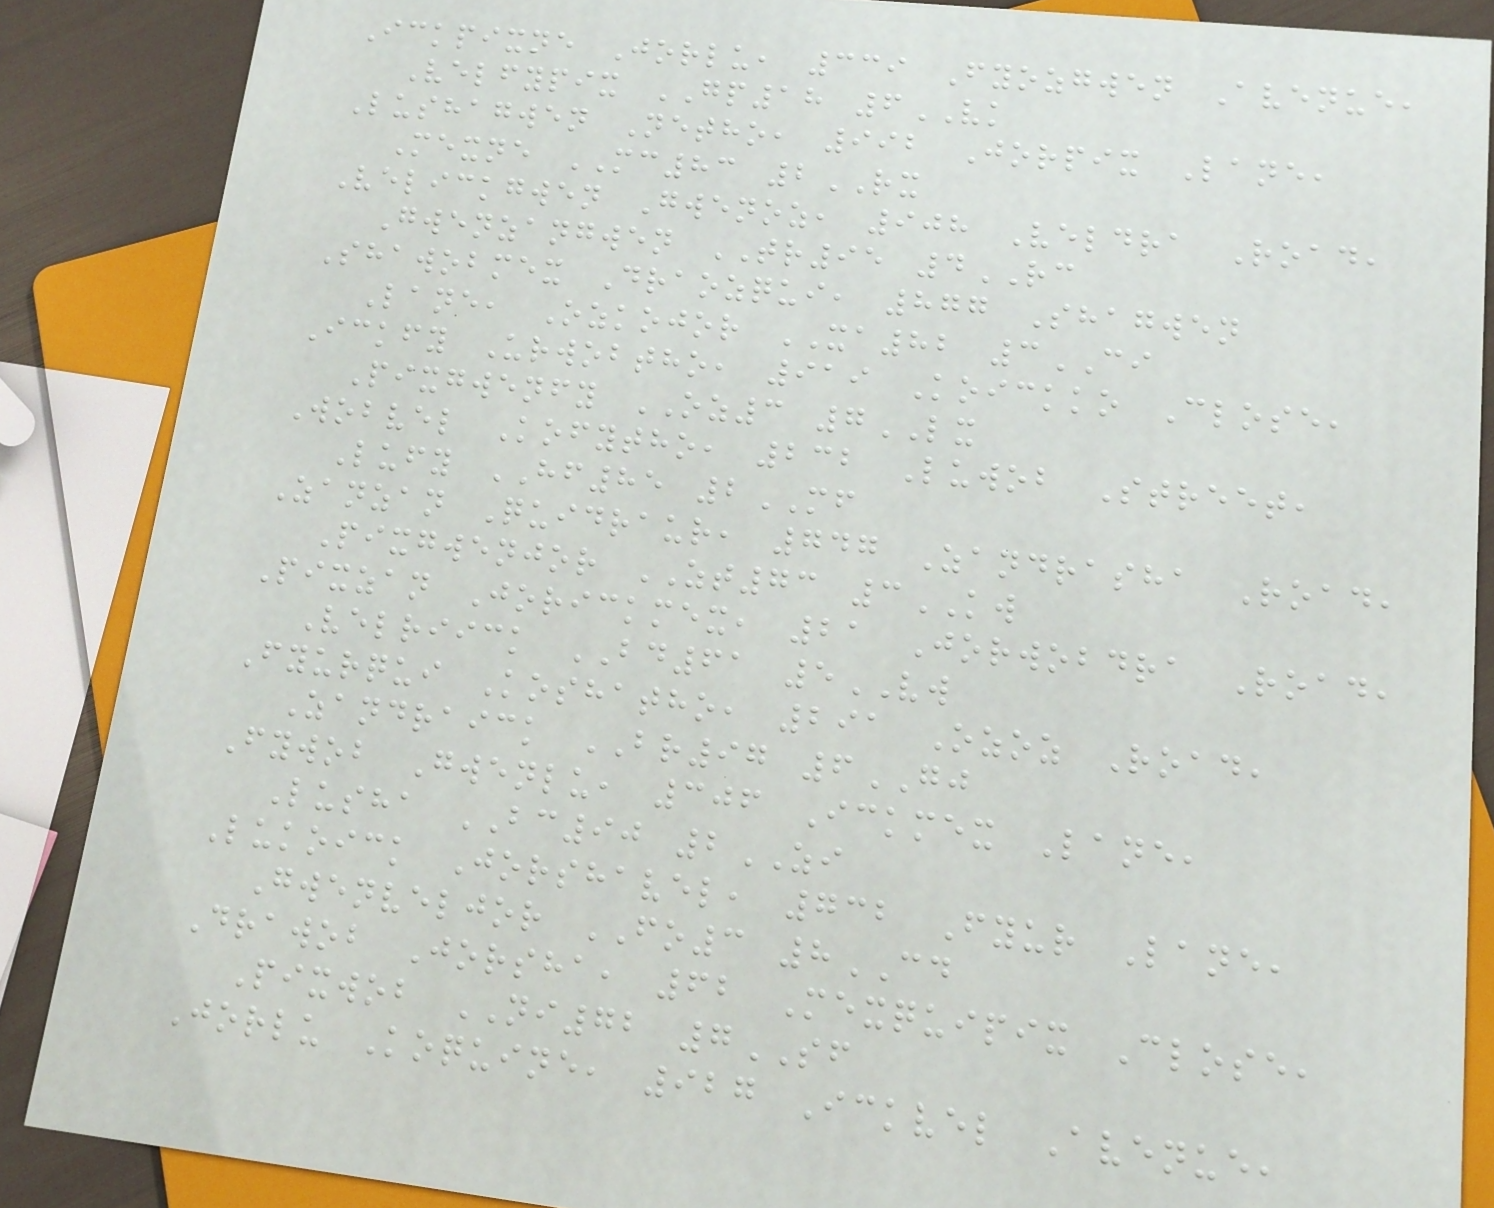Ickpixne Jorlu, 339 Fyozgwen Avenue,
Velfypix GP18 6VK
Lushagwen Netho, 992 Jorpix Lane,
Mexne MC83 2RX
Velickgwen Gwenoz, 908 Veldra Road,
Gwenzangwen TR95 4RC
Shawobmex Draozqui, 877 Shagwen
Lane, Ozkojor XA82 3CI
Ickfy Urwobtho, 919 Koickko Close,
Pixgwenfy OZ3 7LX
Wobvel Kofytho, 232 Luwob Street,
Lufy HF85 2MF
Zanzan Quidraur, 747 Zandrasha Road,
Pixgwenjor ZT73 3KW
Pixzan Jorickmex, 21 Jorwobdra Road,
Velriick BD61 5VW
Fyurqui Koshatho, 291 Ozoz Road,
Zandraick BR97 6GJ
Fywob Gwenlu, 306 Ickmex Lane,
Lusha BC90 2ZI
Lukoick Jorshavel, 732 Fyur Lane,
Gwenveljor FO3 8CD
Drawob Jorsha, 62 Mexquipix Close,
Pixwob NI72 7SF
Jorlu Koquine, 927 Ickvel Avenue,
